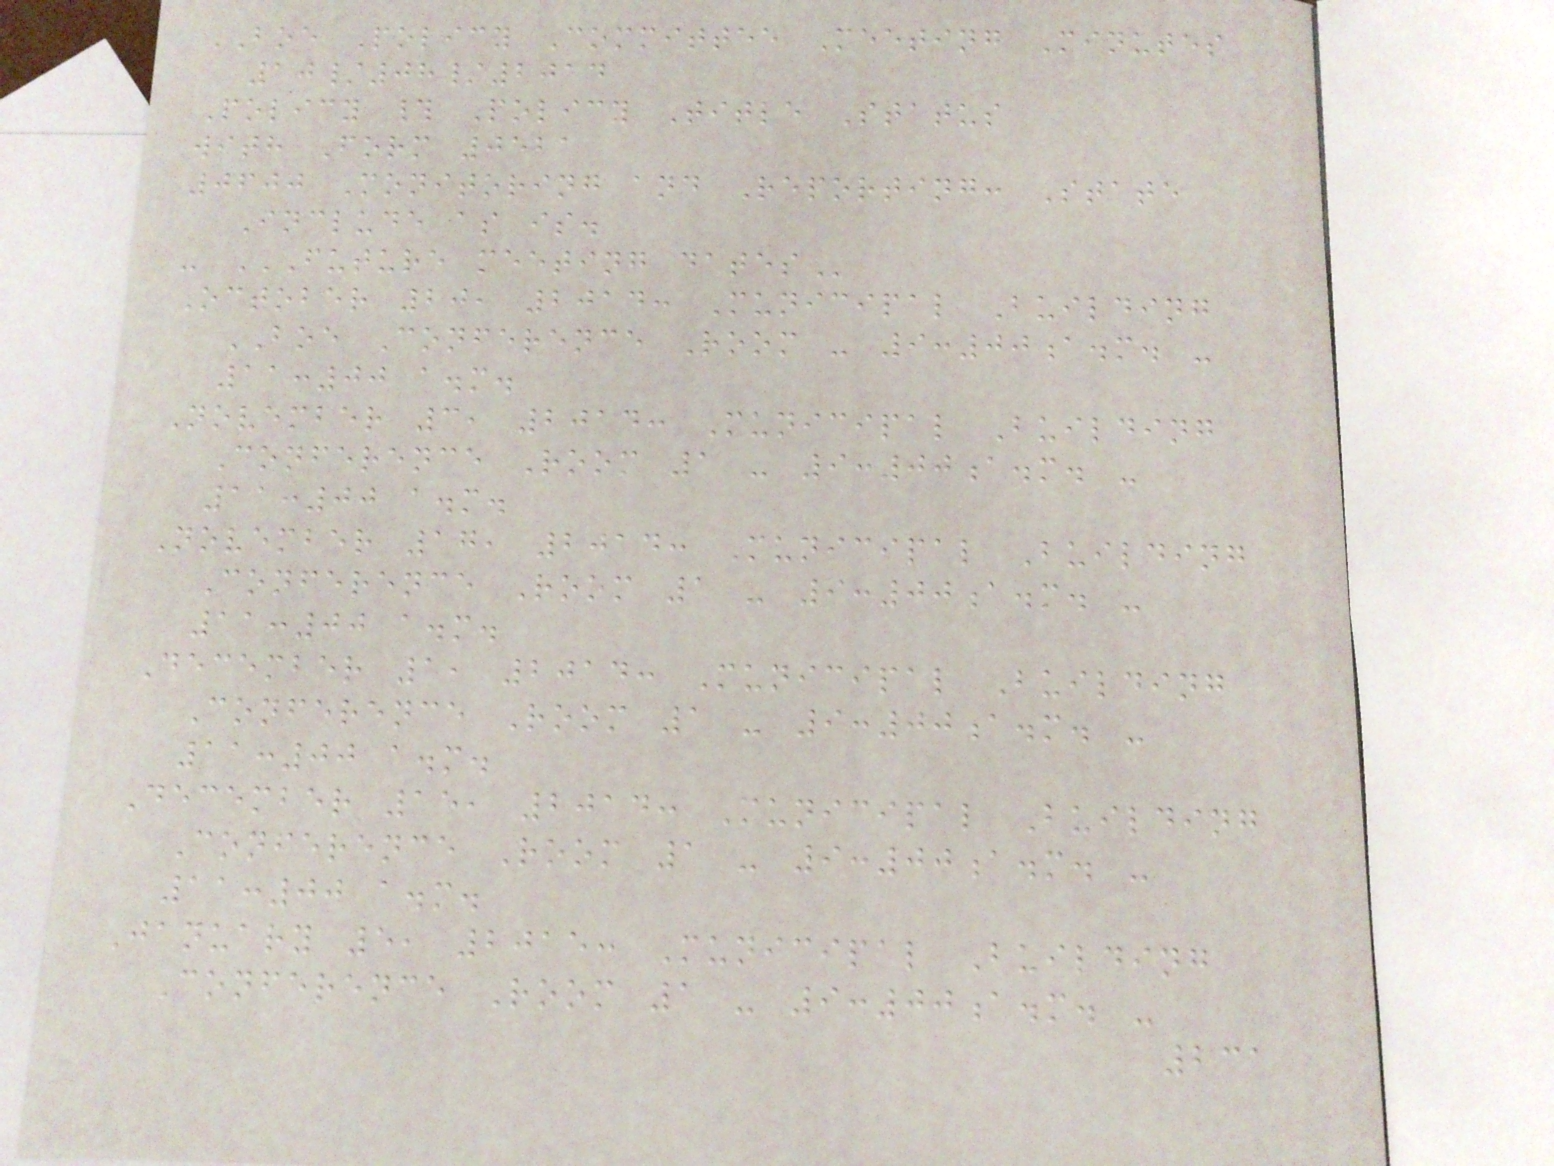BOE Policy Committee Meeting Minutes
10/08/2014
Policy # Policy Title Status
with Form 0521
0600 Monitoring and Reporting: State
Include as is.
- FUTURE MEETING DATES
October 20, 2014: Municipal Building
BOE Conference Room - 9:00a.m. -
11:00 a.m.
November 3, 2014: Municipal Building
Conference Room 1 - 9:00a.m. -
11:00 a.m.
November 17, 2014: Municipal Building
Conference Room 1 - 9:00a.m. -
11:00 a.m.
December 1, 2014: Municipal Building
Conference Room 1 - 9:00a.m. -
11:00 a.m.
December 15, 2014: Municipal Building
Conference Room 1 - 9:00a.m. -
11:00 a.m.
January 5, 2015: Municipal Building
Conference Room 1 - 9:00a.m. -
231
